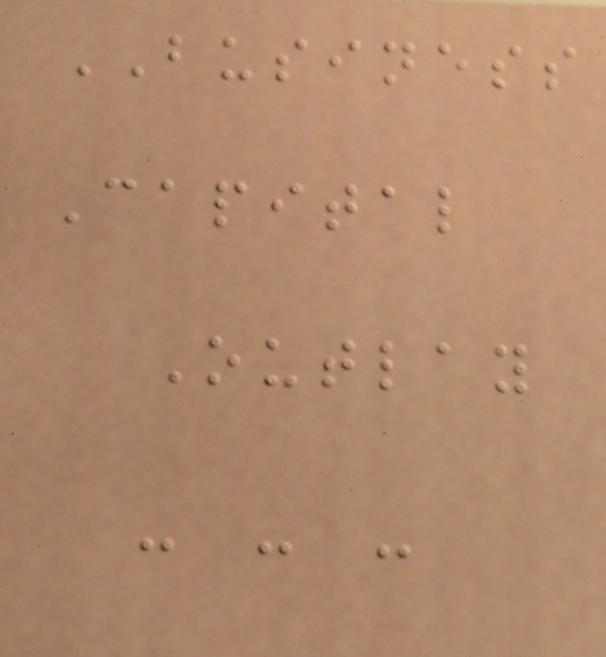BUSINESS
Capital
Outlay
- - -
